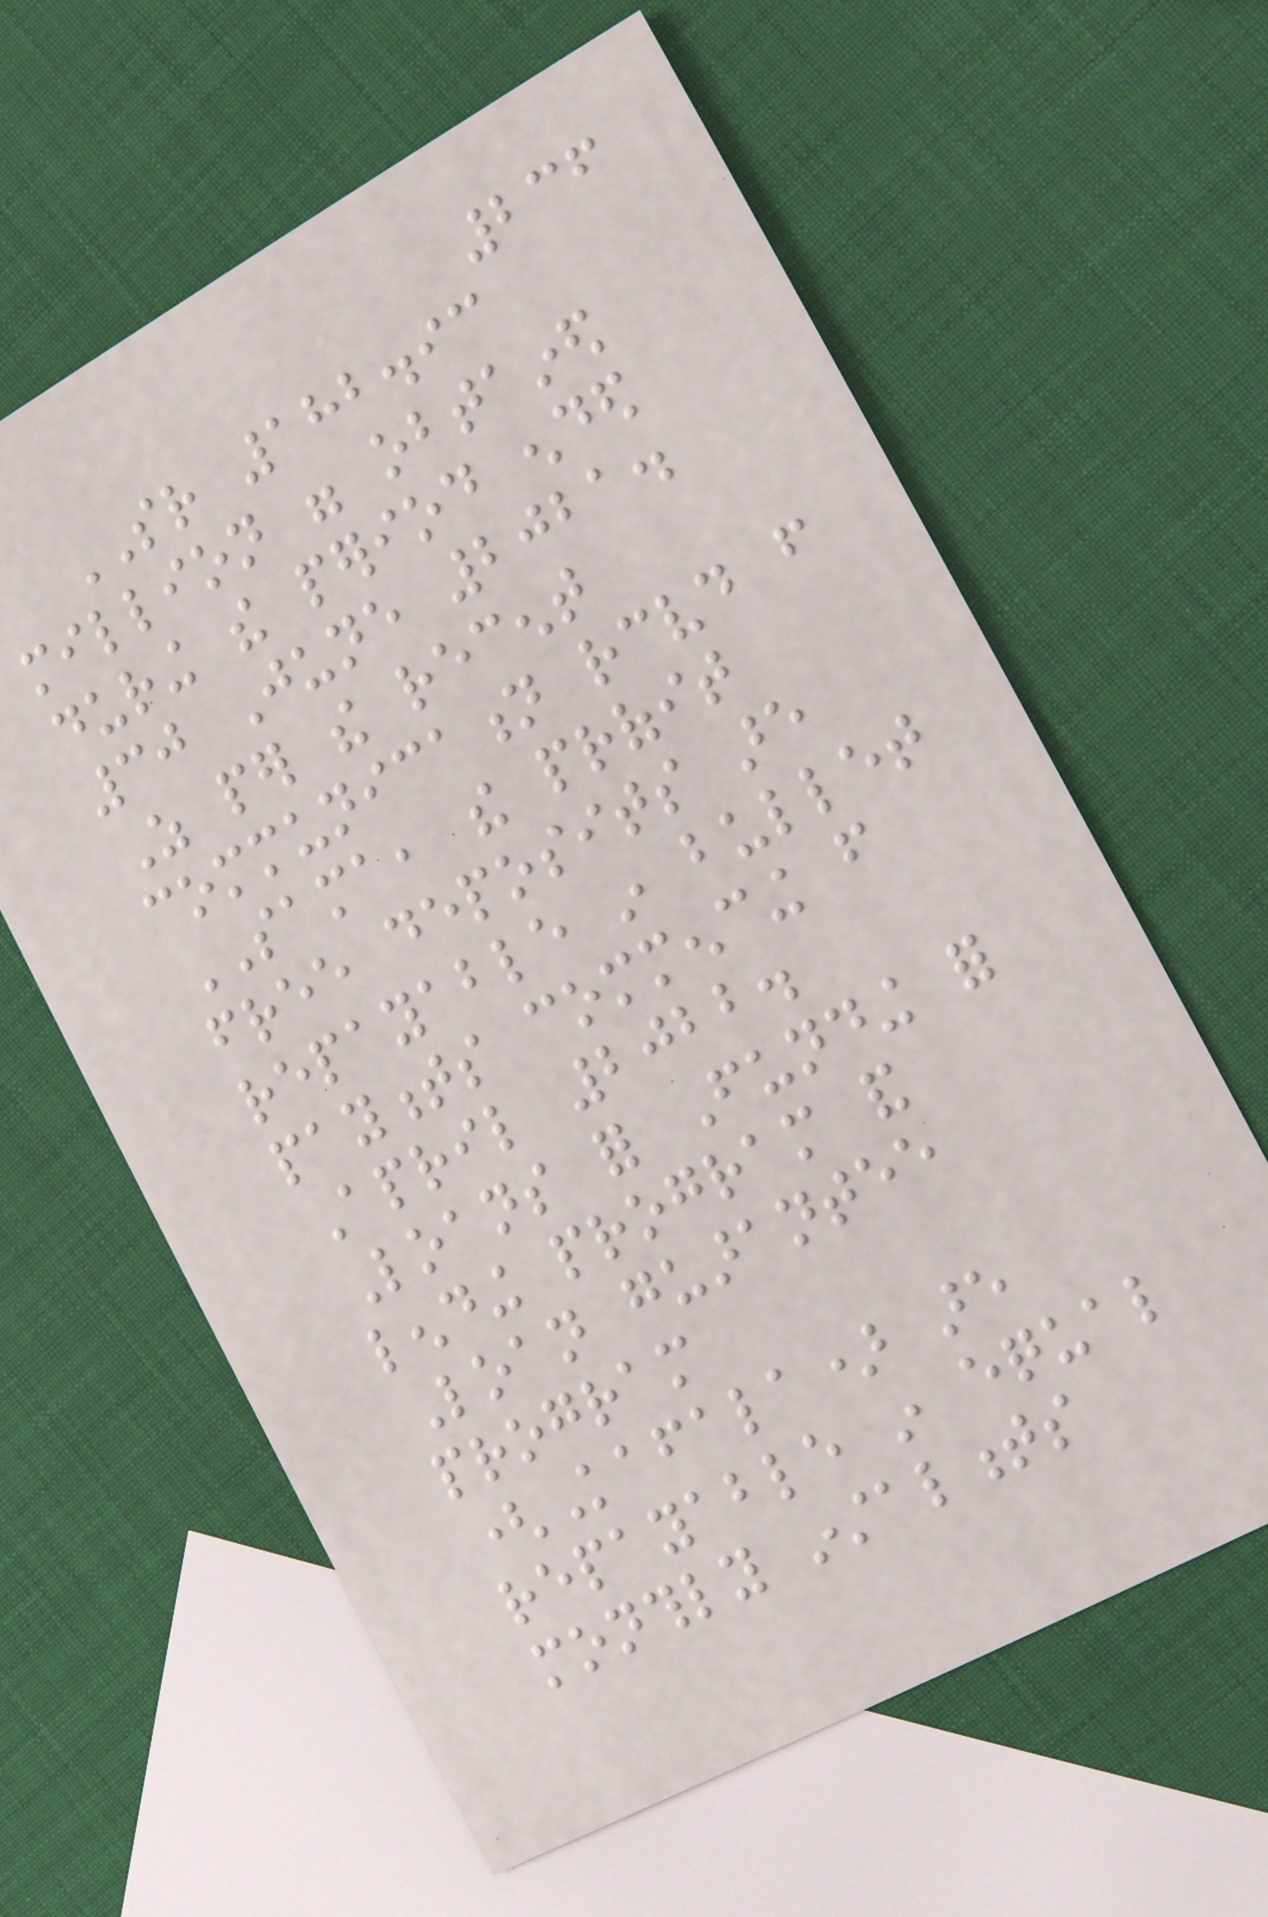236
SR 182.93
million were obtained
during the period ended
30 June 2021.
As per the recent
communication received from
SAMA, the profit
free deposits are
repayable in bullet
payments commencing from
April 2022.
Loans for Funding for
lending program and
Loan guarantee
program
(Kafala) are
repayable in equal
monthly instalments
